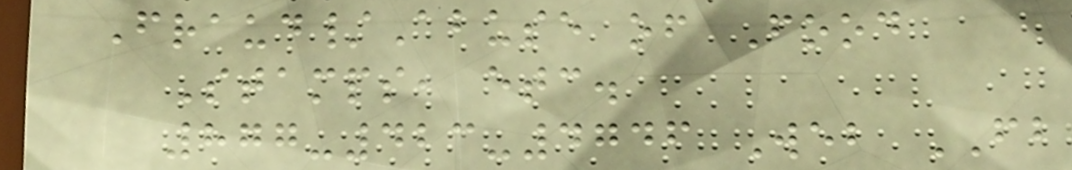Fraud/Abuse of Food
Stamps, etc.
877-423-4746 Web FB
